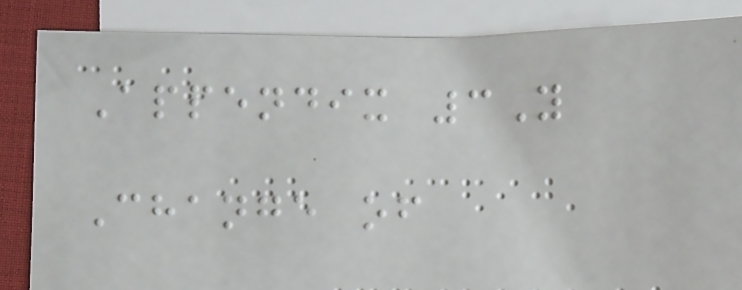Appendix 3Y
Change of
